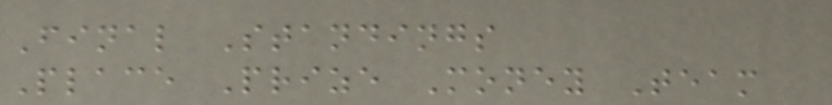Final Standings
Place Prize Money Team
